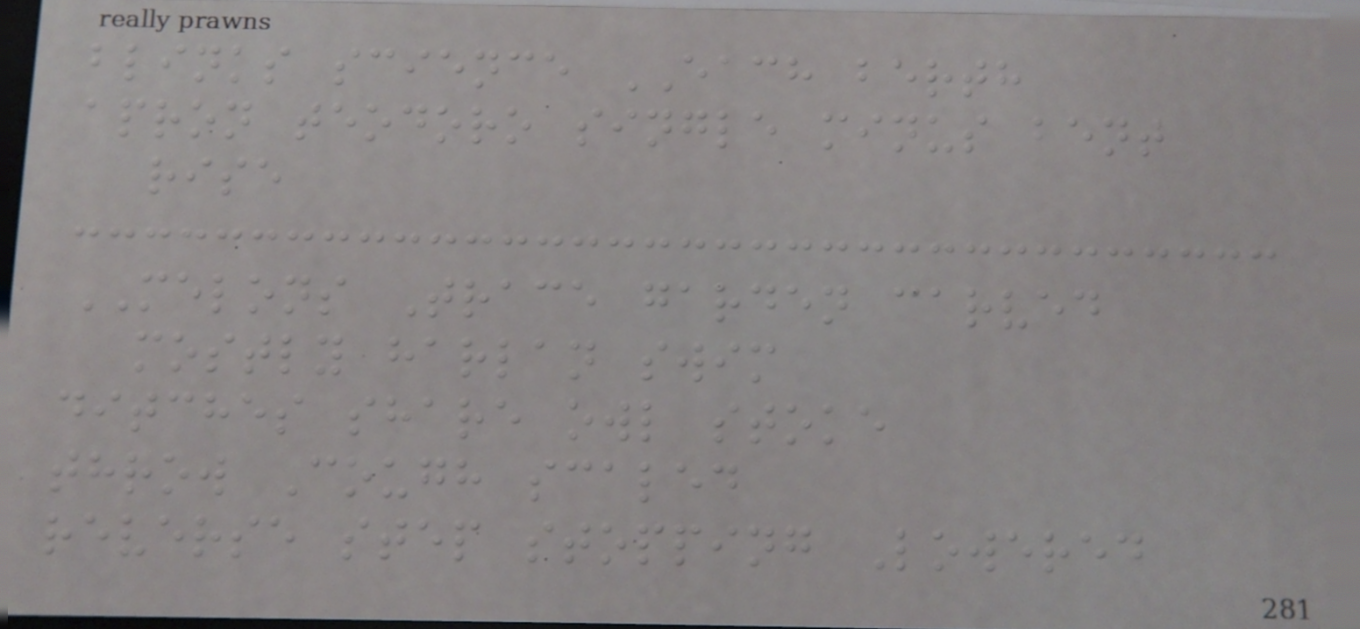blinks science EACH berth
apron teodoro single minus bent
rise
MELONS Trace garden carved
mostly harlan swim
ditches share owl stoke
throw Cough scaled
reverse step stopping Lowered
